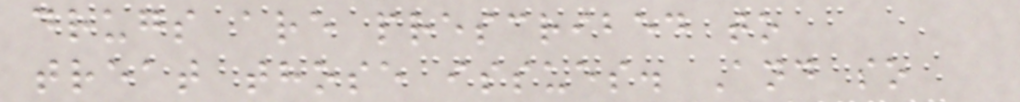drugs are prescribed to
treat those issues. And so
